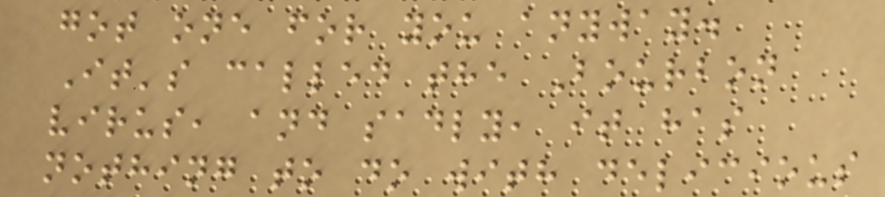got one for you anyway.
It's called the Bourbon
virus, and sadly, it has
nothing to do with delicious
